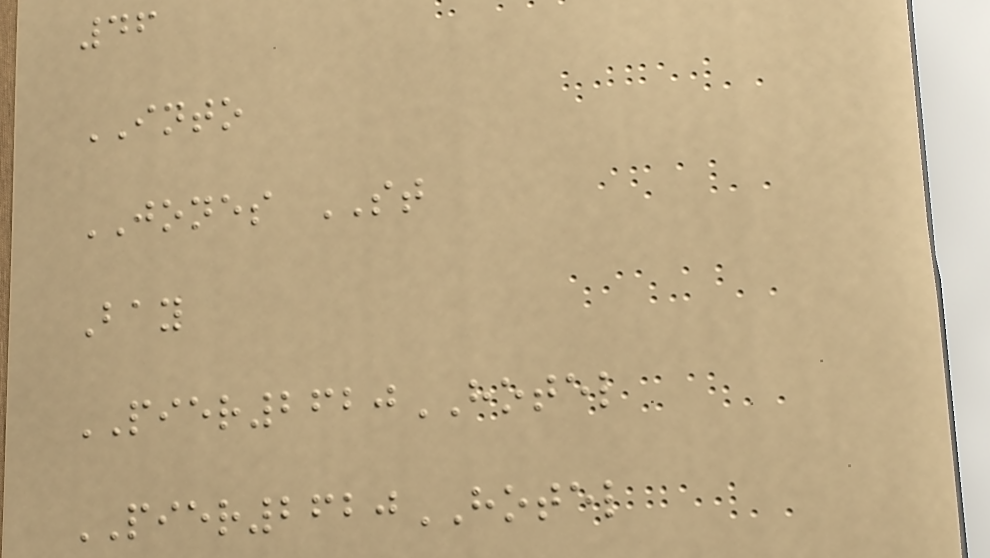46
INTO
JONES ST
Bay
PIER2620HOTEL
PIER2620HOTEL
